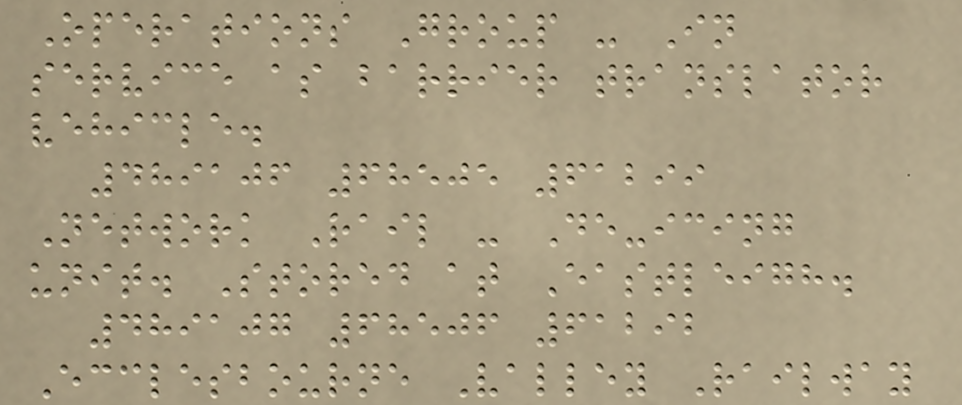Operations Group - In
service as barrier translator
vehicle.
489106 68505 61299
Network Rail - De-icing
unit. Stored at Eastleigh.
489107 68506 61292
Ecclesbourne Valley Railway
